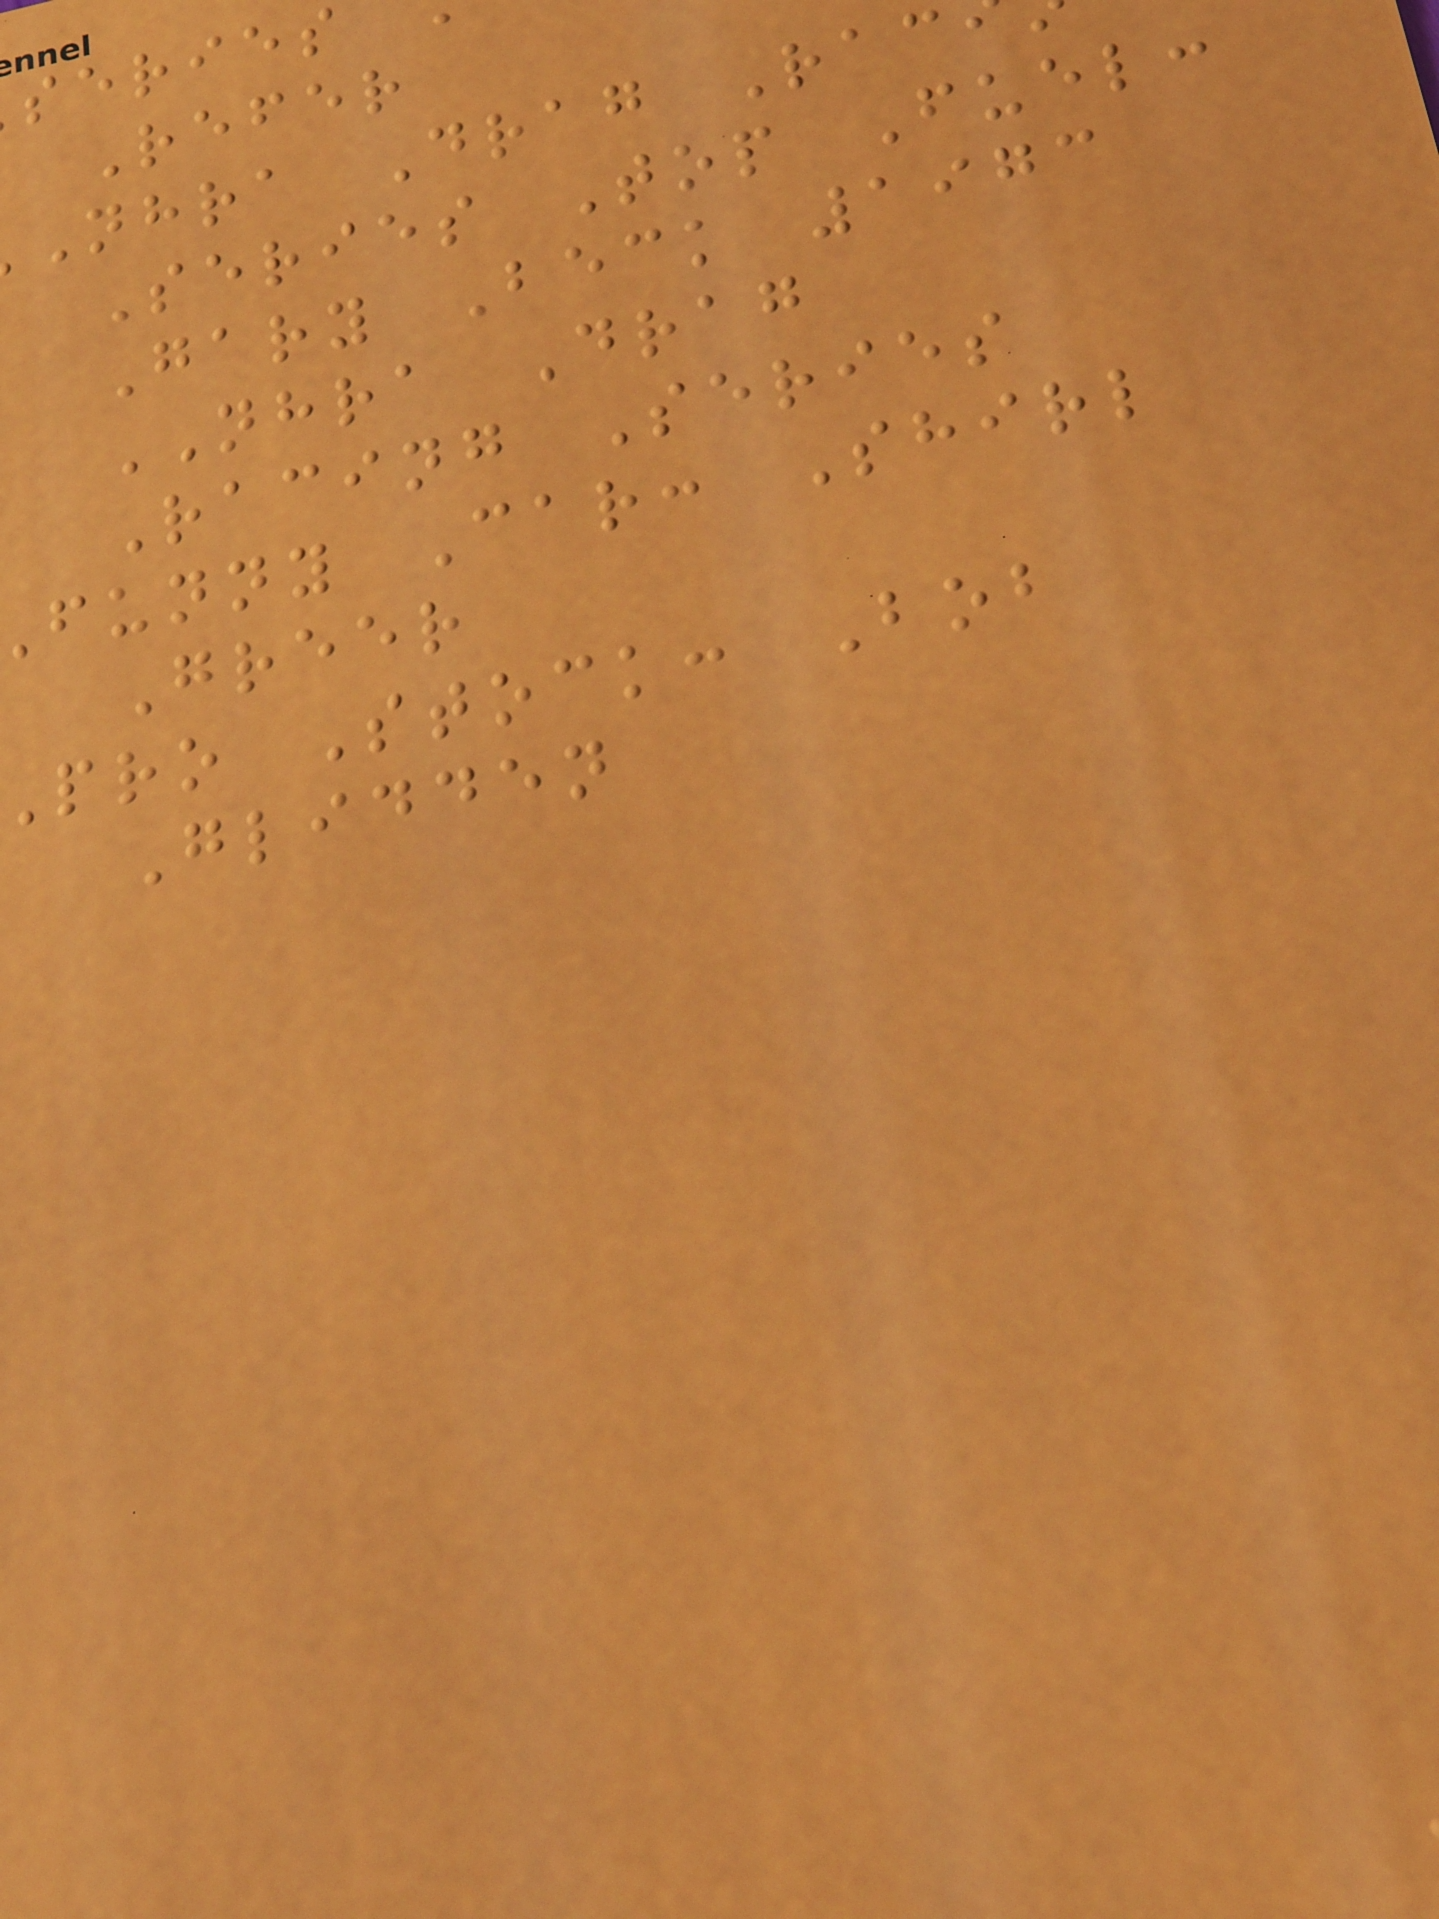series
Refer
nhra Drag Rac
Series Top Fuel:
Gary Beck 1973
NHRA Drag
Racing Series
funny Car: Shirl
Greer
pro Stock: Bob
Glidden
